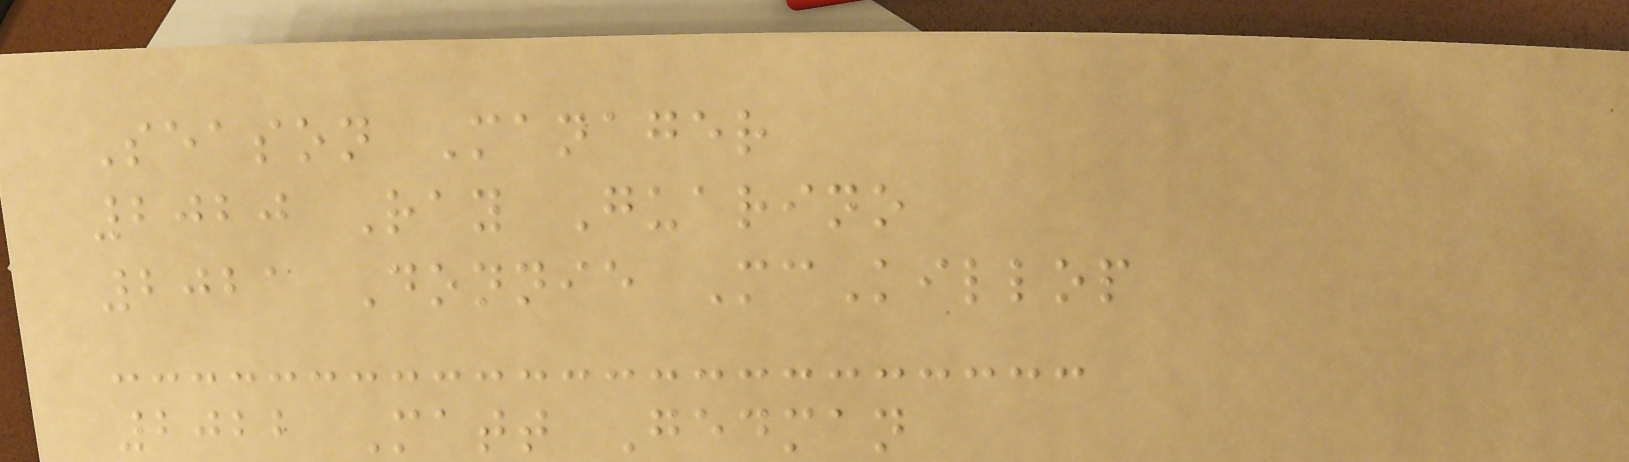Season Manager
2020 Ray Guarino
2021 Donnie McKillop
2022 Matt Gedman
